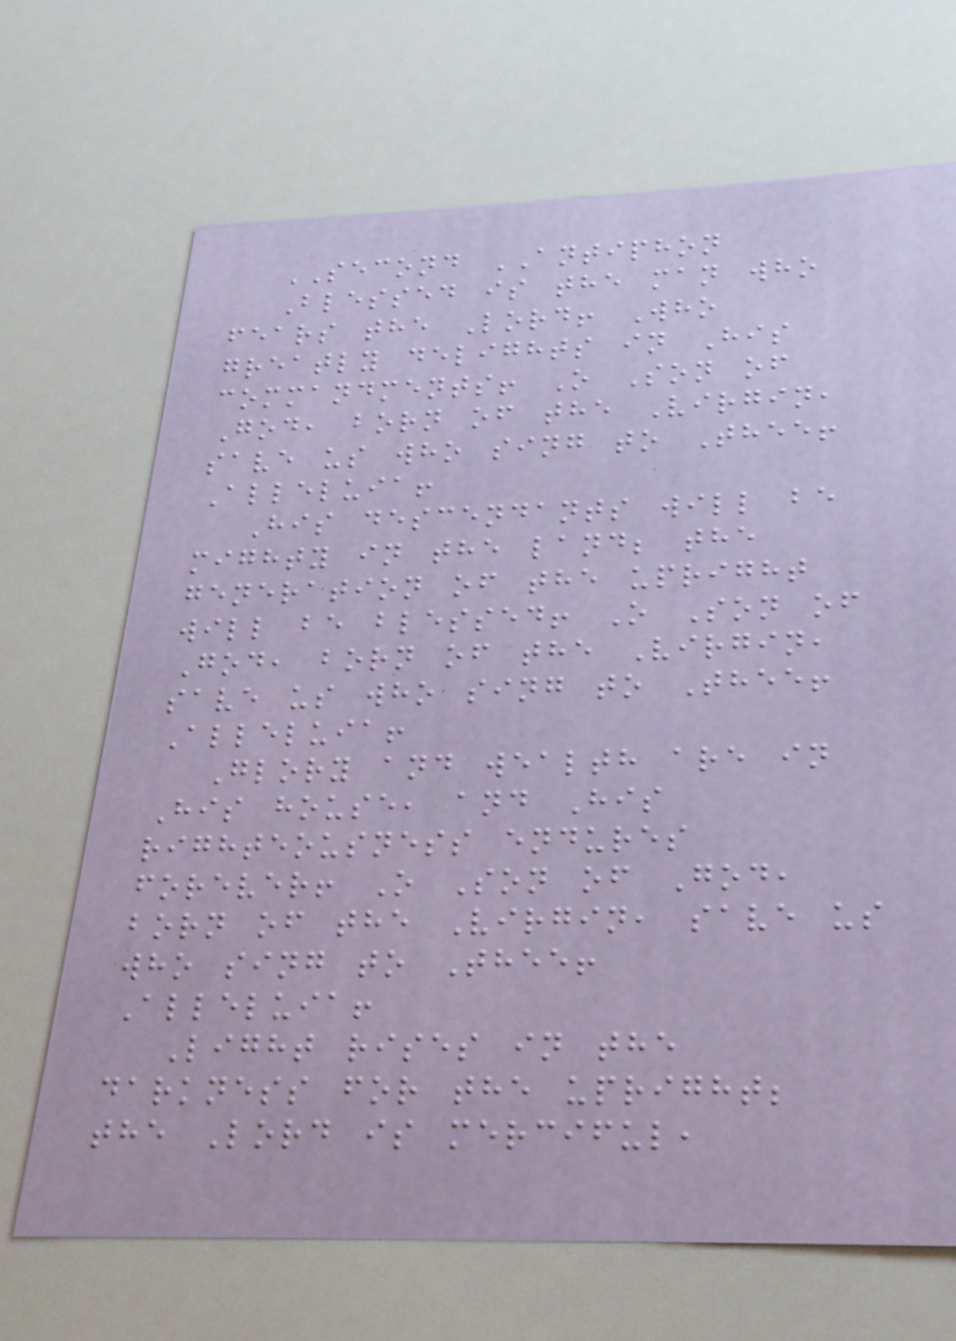SECOND ANTIPHON
Blessed is the man who
fears the Lord! Who
greatly delights in His
commandments! O Son of
God, born of the Virgin,
save us who sing to Thee!
Alleluia!
His descendants will be
mighty in the land; the
generation of the upright
will be blessed! O Son of
God, born of the Virgin,
save us who sing to Thee!
Alleluia!
Glory and wealth are in
His house, and His
righteousness endures
forever! O Son of God,
born of the Virgin, save us
who sing to Thee!
Alleluia!
Light rises in the
darkness for the upright;
the Lord is merciful,
